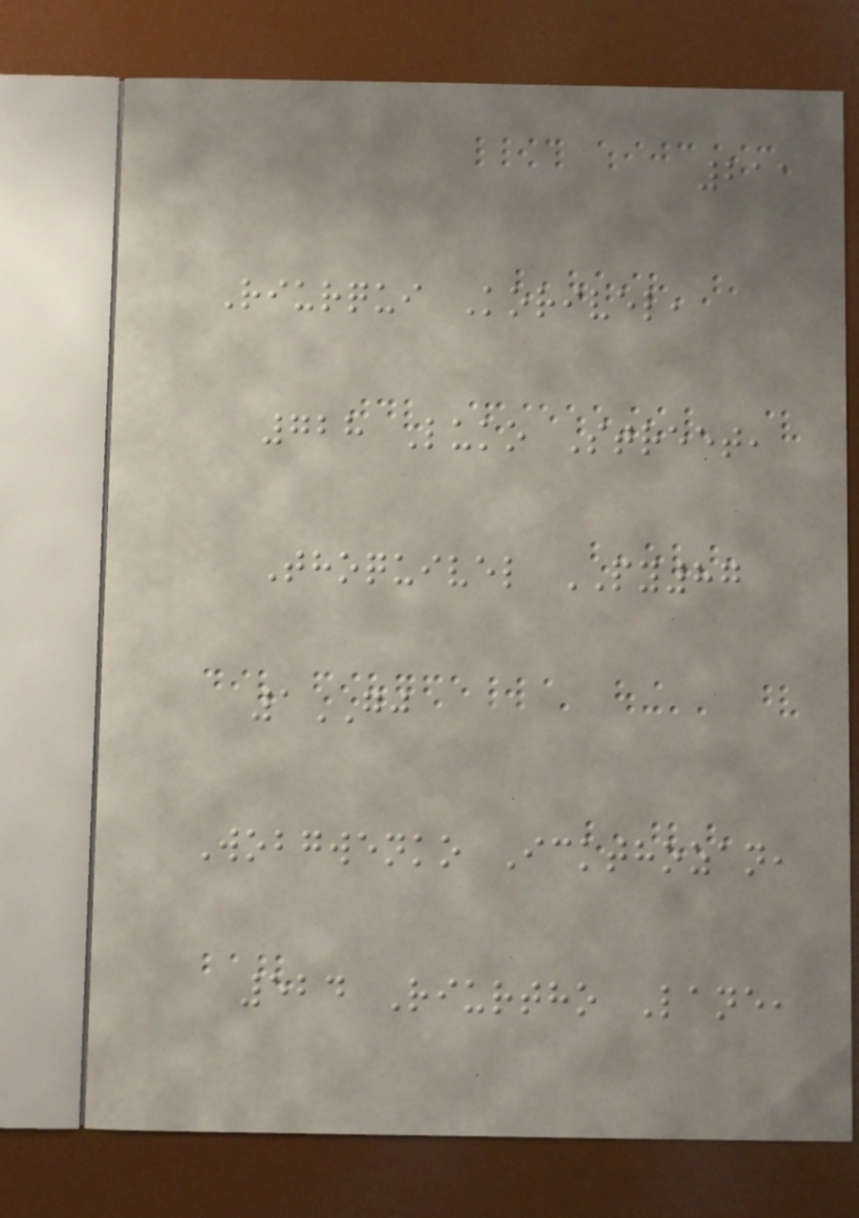211
Riurqui Korivel,
728 Luko Street,
Thoquivel PY87
1GJ
Wobgwenko Ickthozan,
524 Riurtho Lane,
